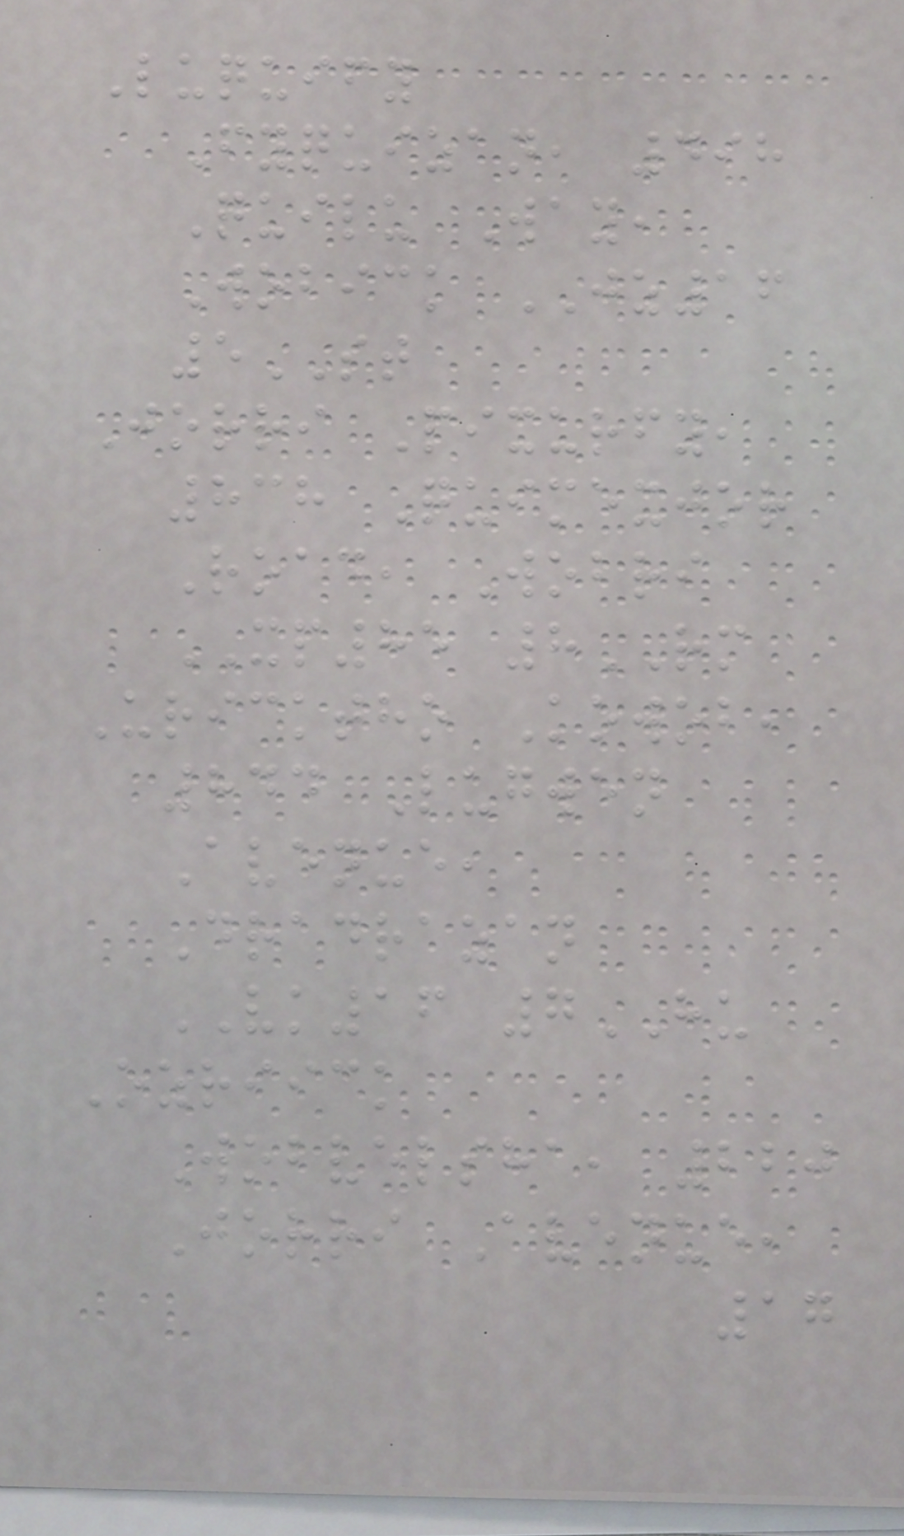Luquify
Fyquizan, 498
Quilu Way,
Wobick JZ16
5ST
Jorri Pixurfy,
838 Quimexjor
Road, Wobri
XP85 8RM
Uricktho Kowob,
844 Lugwen
Avenue,
Dradrazan
VK16 7HU
Ozriick
Wobvelsha, 220
Jorri Avenue,
17
